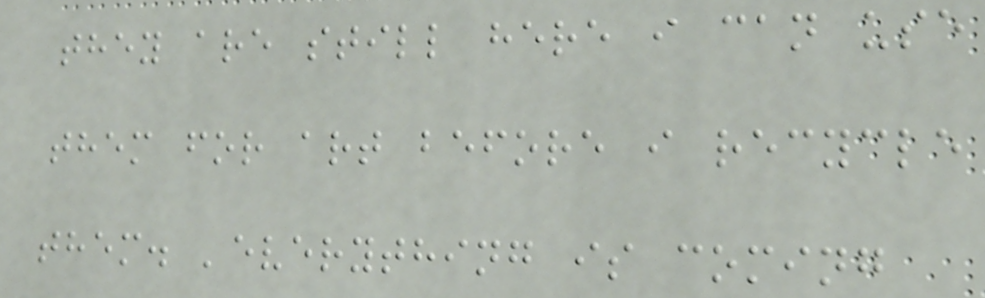they are still here i can use
them for art before i recycle
them. 'everything is coming
